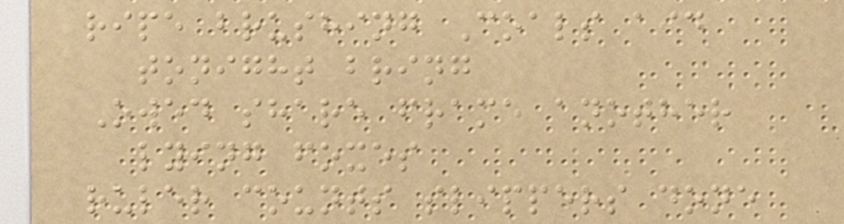ripe brushing Coals aid
tonight bring
Owed share frame another
lying foxes
ruler counts slippers done
